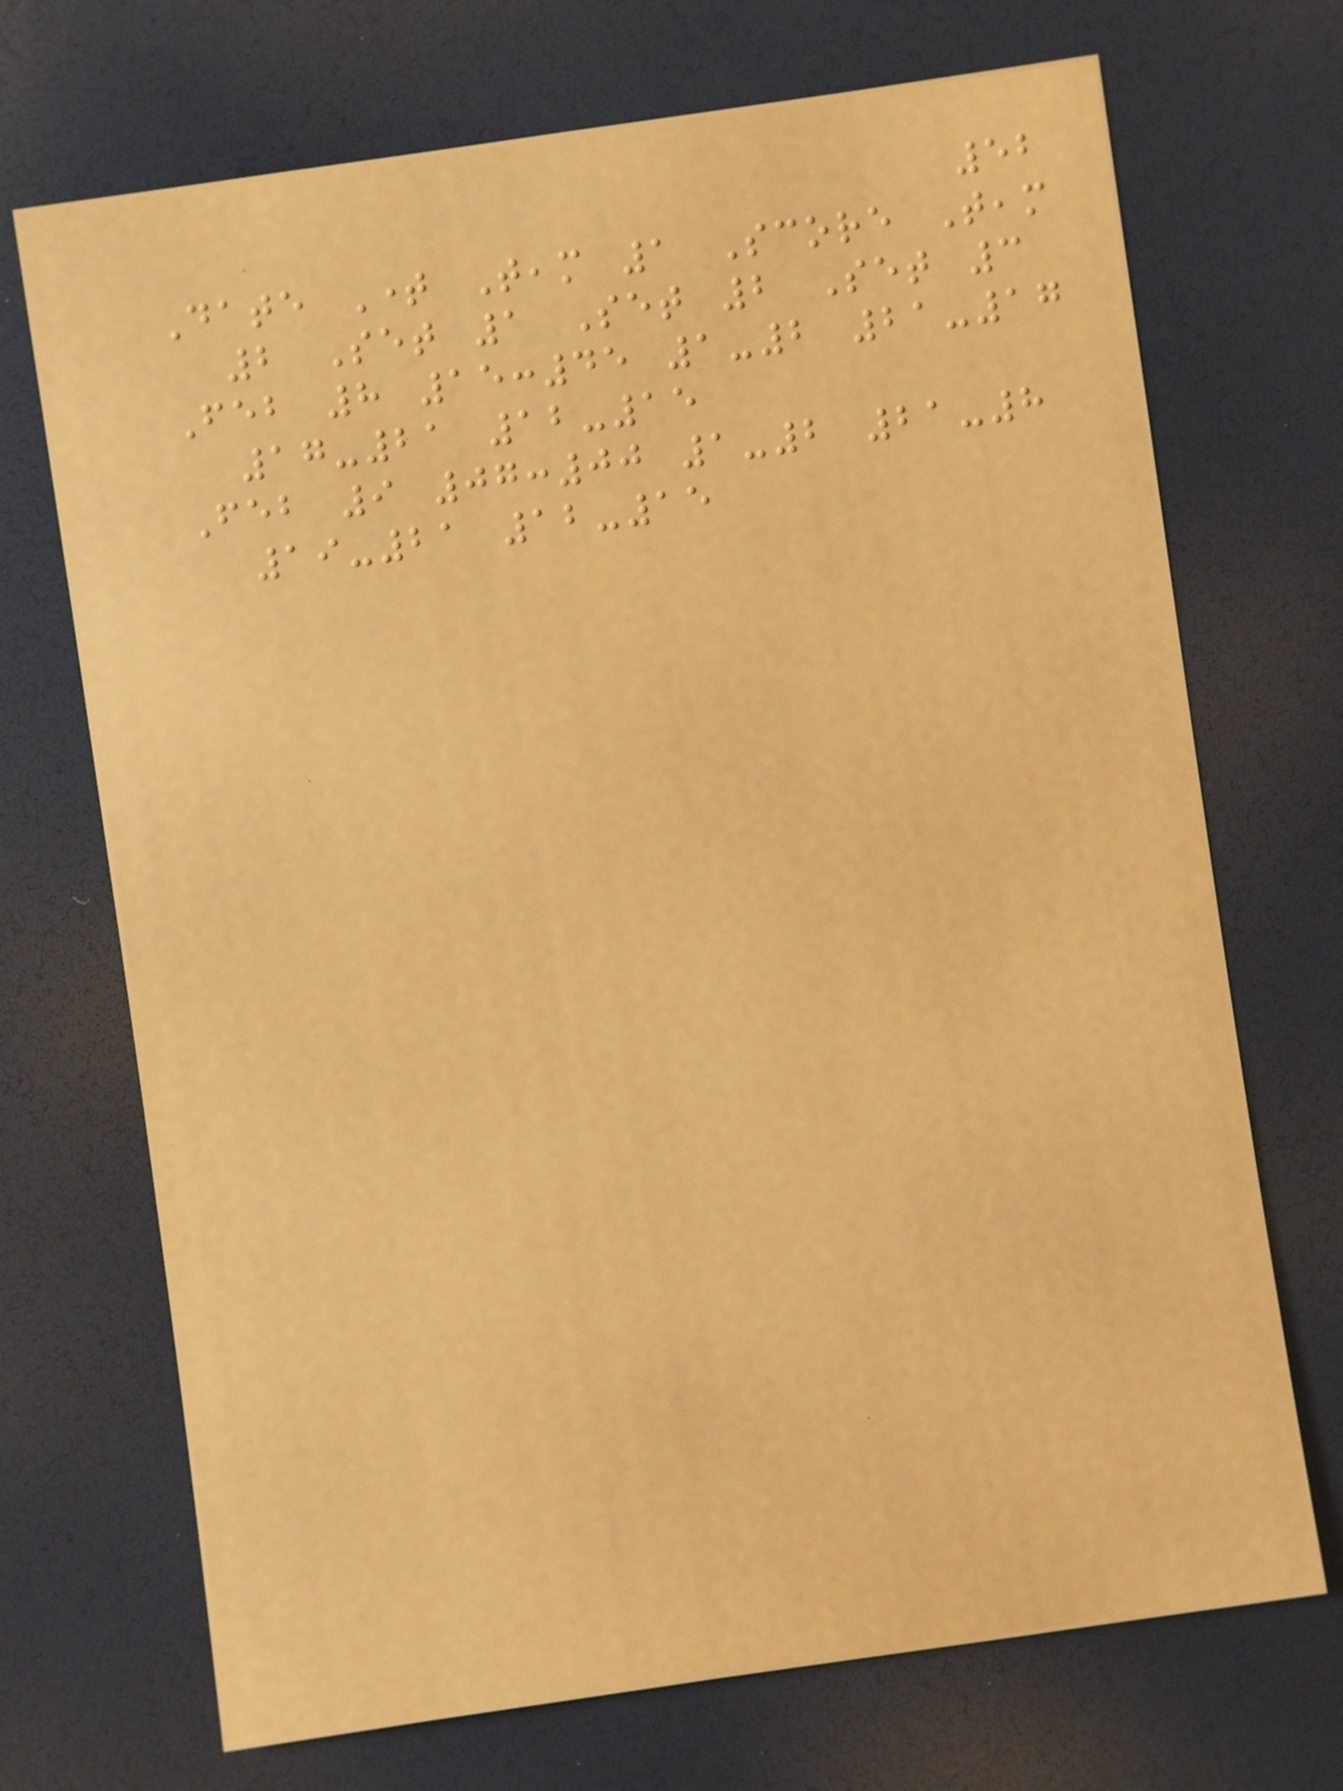52
Date Time Team 1 Score Team
2 Set 1 Set 2 Set 3
Feb 8 15:45 1-2 21-17
17-21 12-15
Feb 9 07:00 1-2 21-8
19-21 12-15
